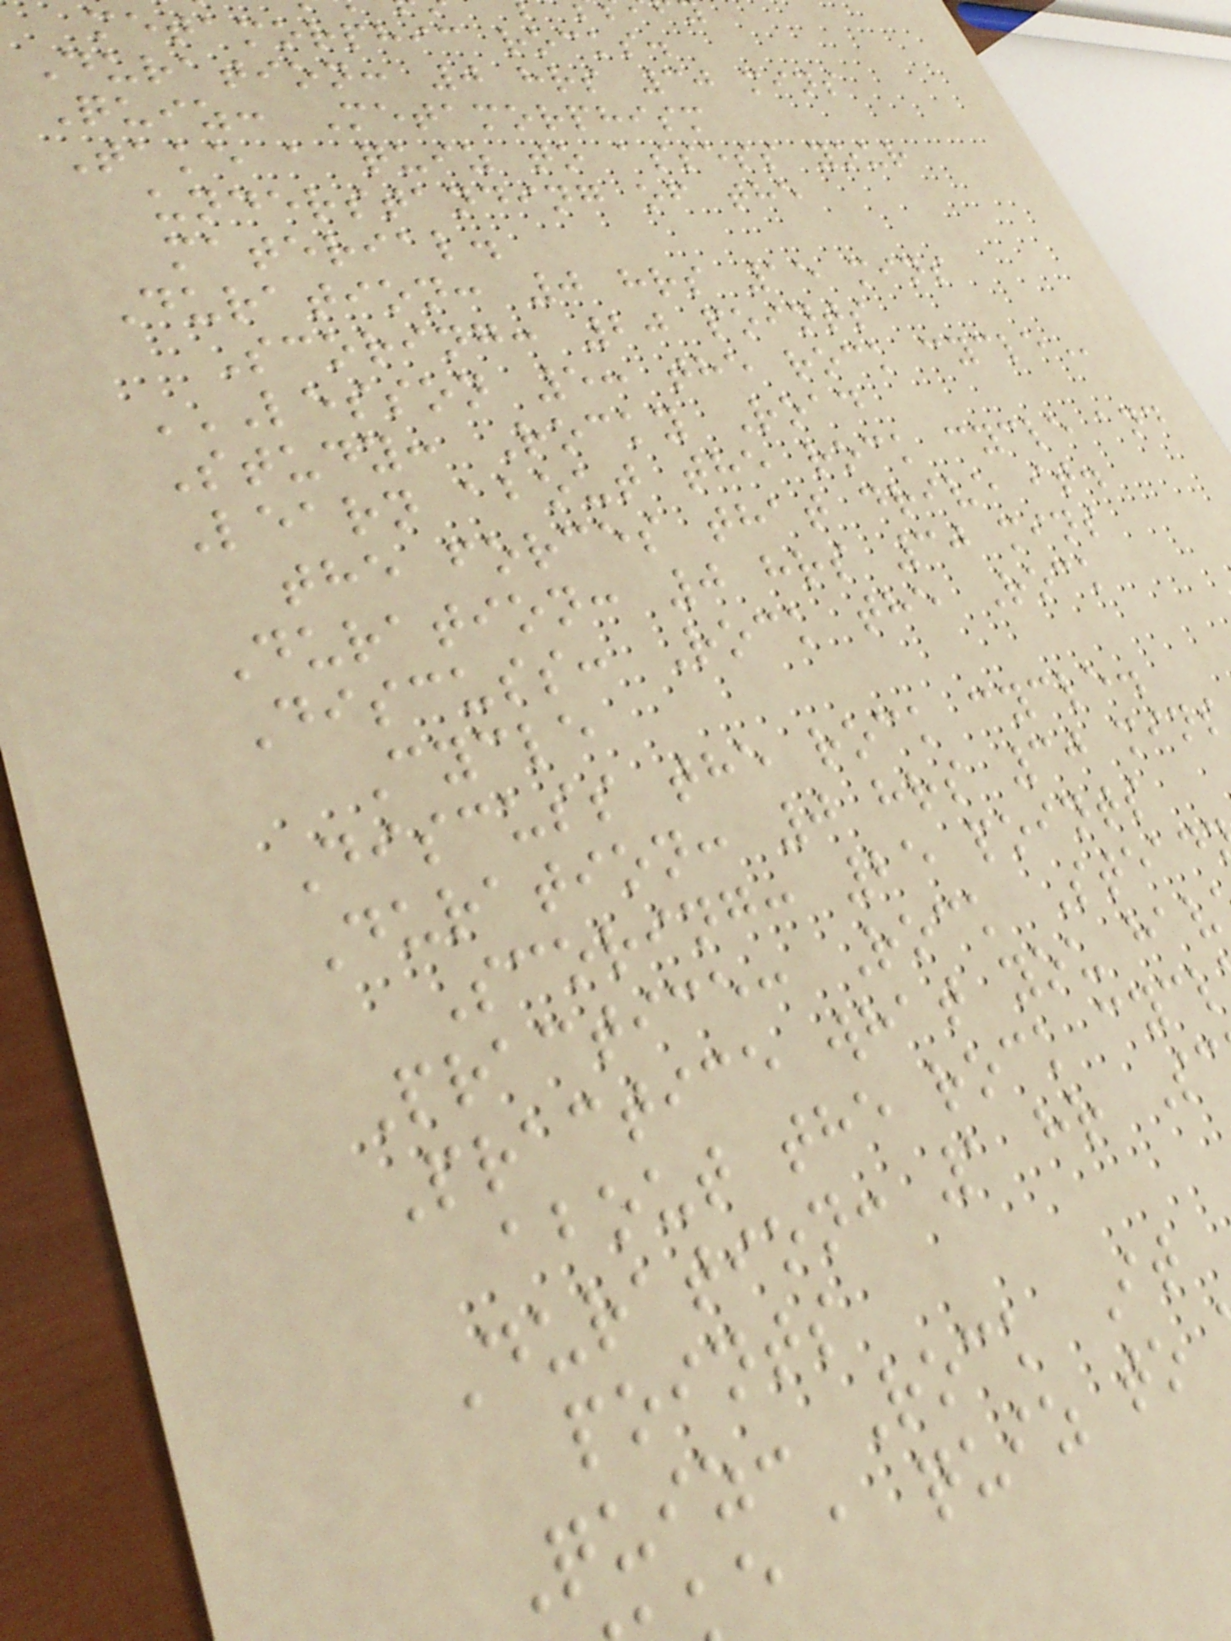metamorphic rocks.
Duration: 0 hrs 30 mins
Quiz: Metamorphism
Take a quiz to assess your
understanding of the
material.
Duration: 0 hrs 15 mins
Scoring: 20 points
LESSON 5: THE ROCK CYCLE
Study: Rocky Road
Learn about the rock cycle and
the forces that drive it.
Duration: 0 hrs 30 mins
Discuss: Rock the Rock
Cycle
Discuss the rock cycle.
Duration: 0 hrs 30 mins
Scoring: 25 points
Practice: Rock Stead
Practice what you hav
about the rock cycl
Duration: 1 hr S
points
Quiz: Rock It
e a quiz to
